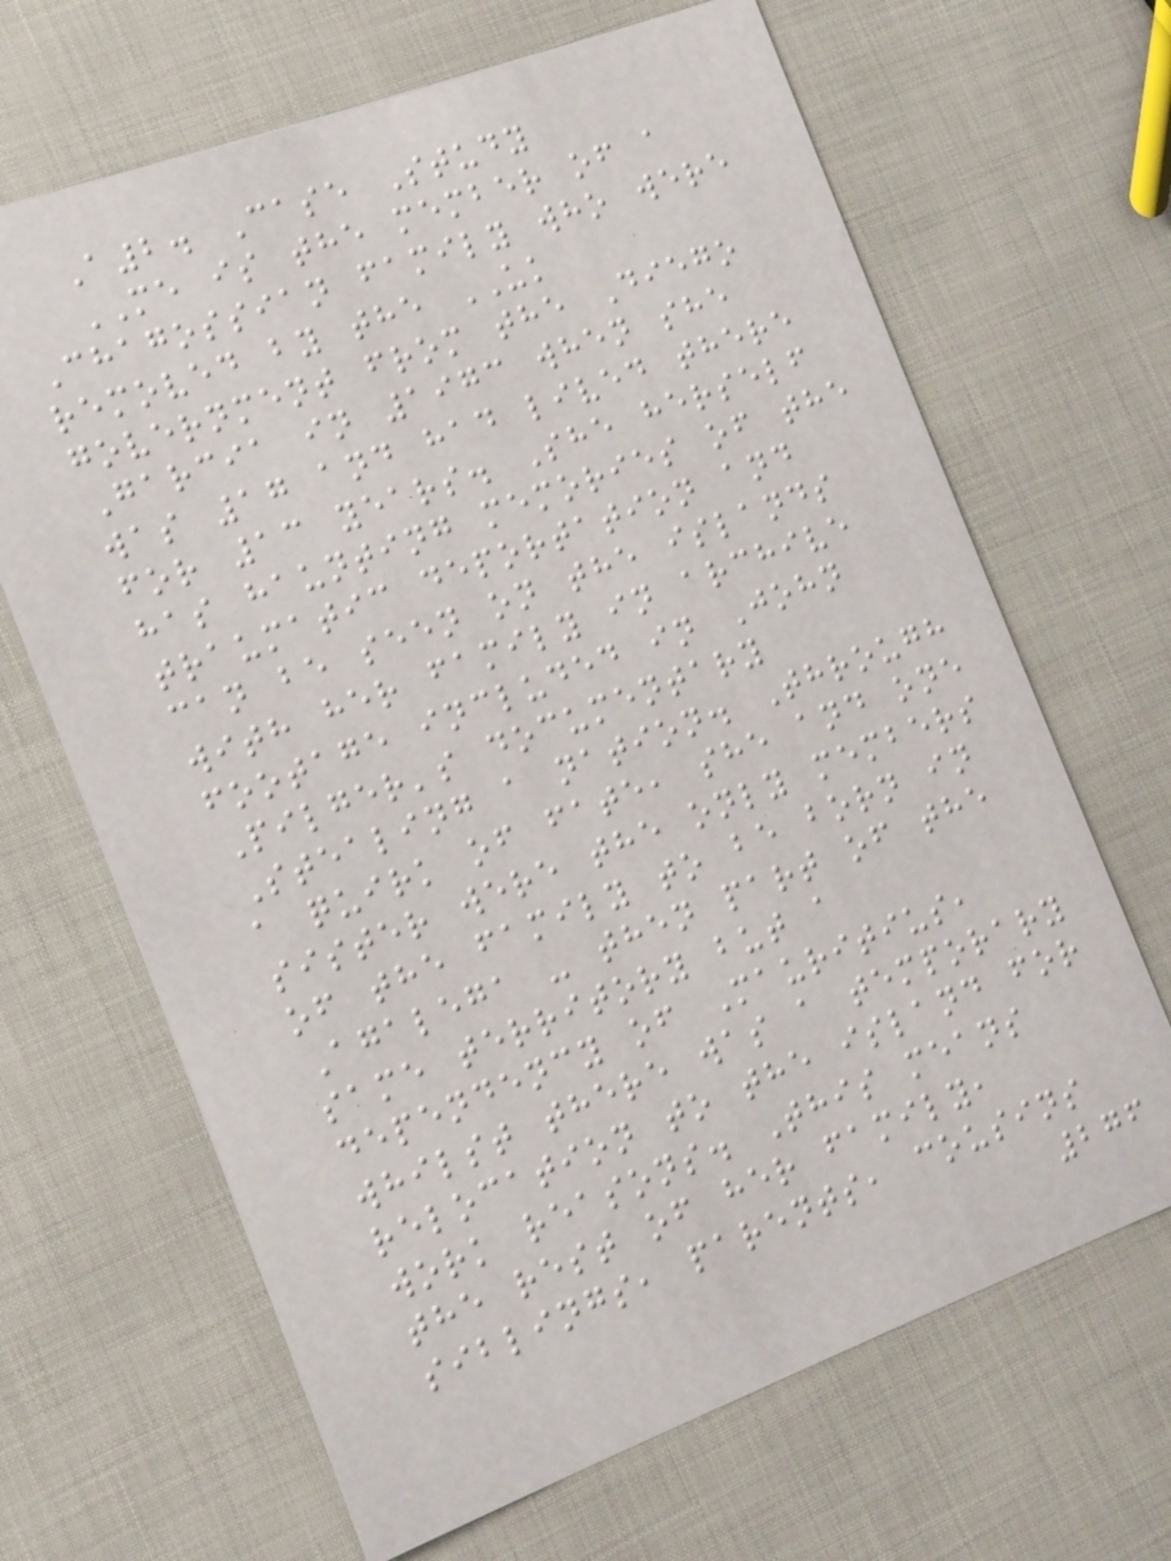A2. Case Study
ME is the member of a
Chagossian family who were
removed by the UK
government from the Diego
Garcia in 1973 when she
was 17 and had lived there
for 13 years. She herself
has haunting memories of the
traumatic deportation and
can be seen on the islands
with her family in archive
footage included in John
Pilger's documentary
Stealing a nation. Through
a quirk of fate, she and one
sister were the only members
of the family to be born in
Agalega - then part of the
same territory but a
dependency of Mauritius,
whilst there was a temporary
relocation to the island for
work reasons. This means
the rest of her family,
siblings, parents, cousins
276
